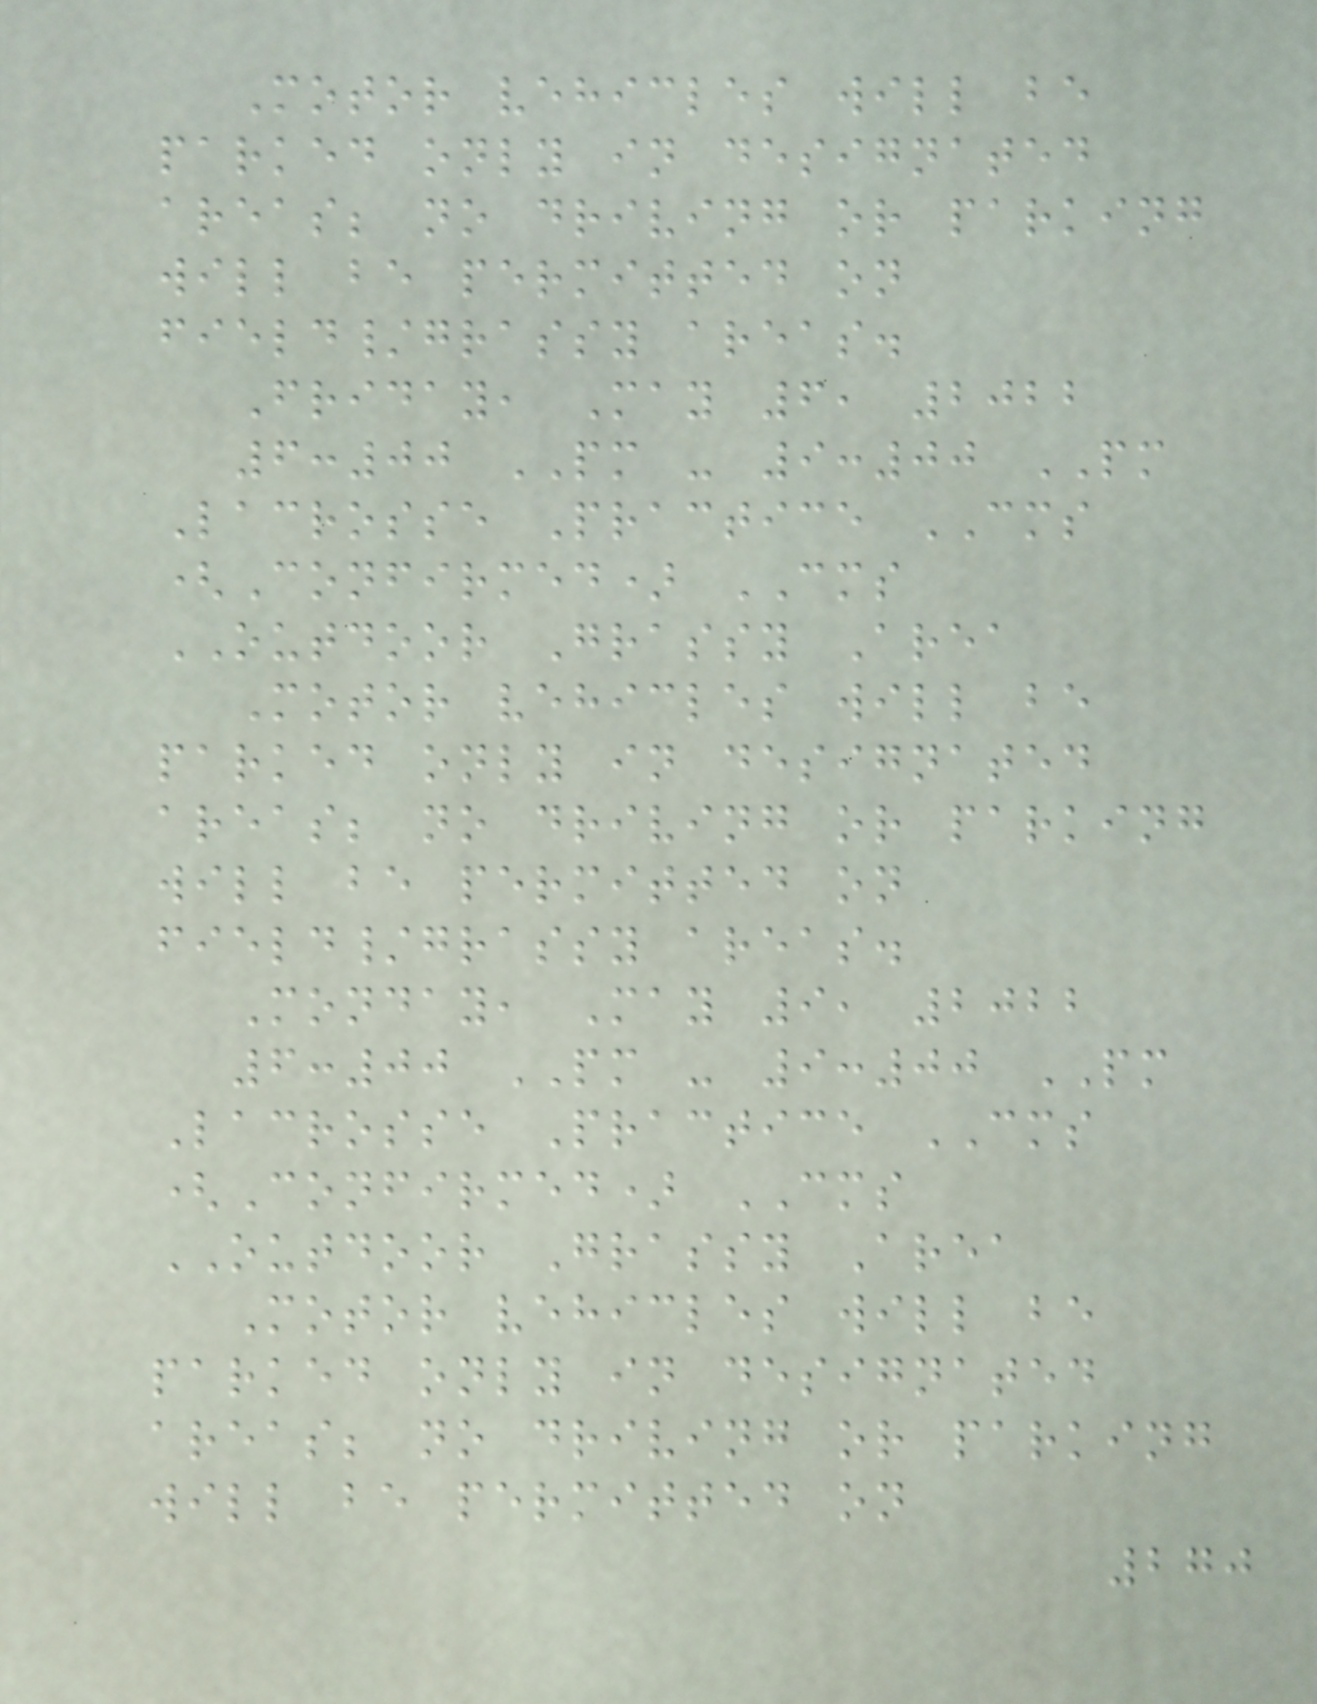Motor vehicles will be
parked only in designated
areas; no driving or parking
will be permitted on
field/grassy areas.
Friday, May 6, 2022
6:00 PM - 9:00 PM
Lacrosse Practice CMS
(Confirmed) CMS
OUTDOOR Grassy Area
Motor vehicles will be
parked only in designated
areas; no driving or parking
will be permitted on
field/grassy areas.
Monday, May 9, 2022
6:00 PM - 9:00 PM
Lacrosse Practice CMS
(Confirmed) CMS
OUTDOOR Grassy Area
Motor vehicles will be
parked only in designated
areas; no driving or parking
will be permitted on
270
